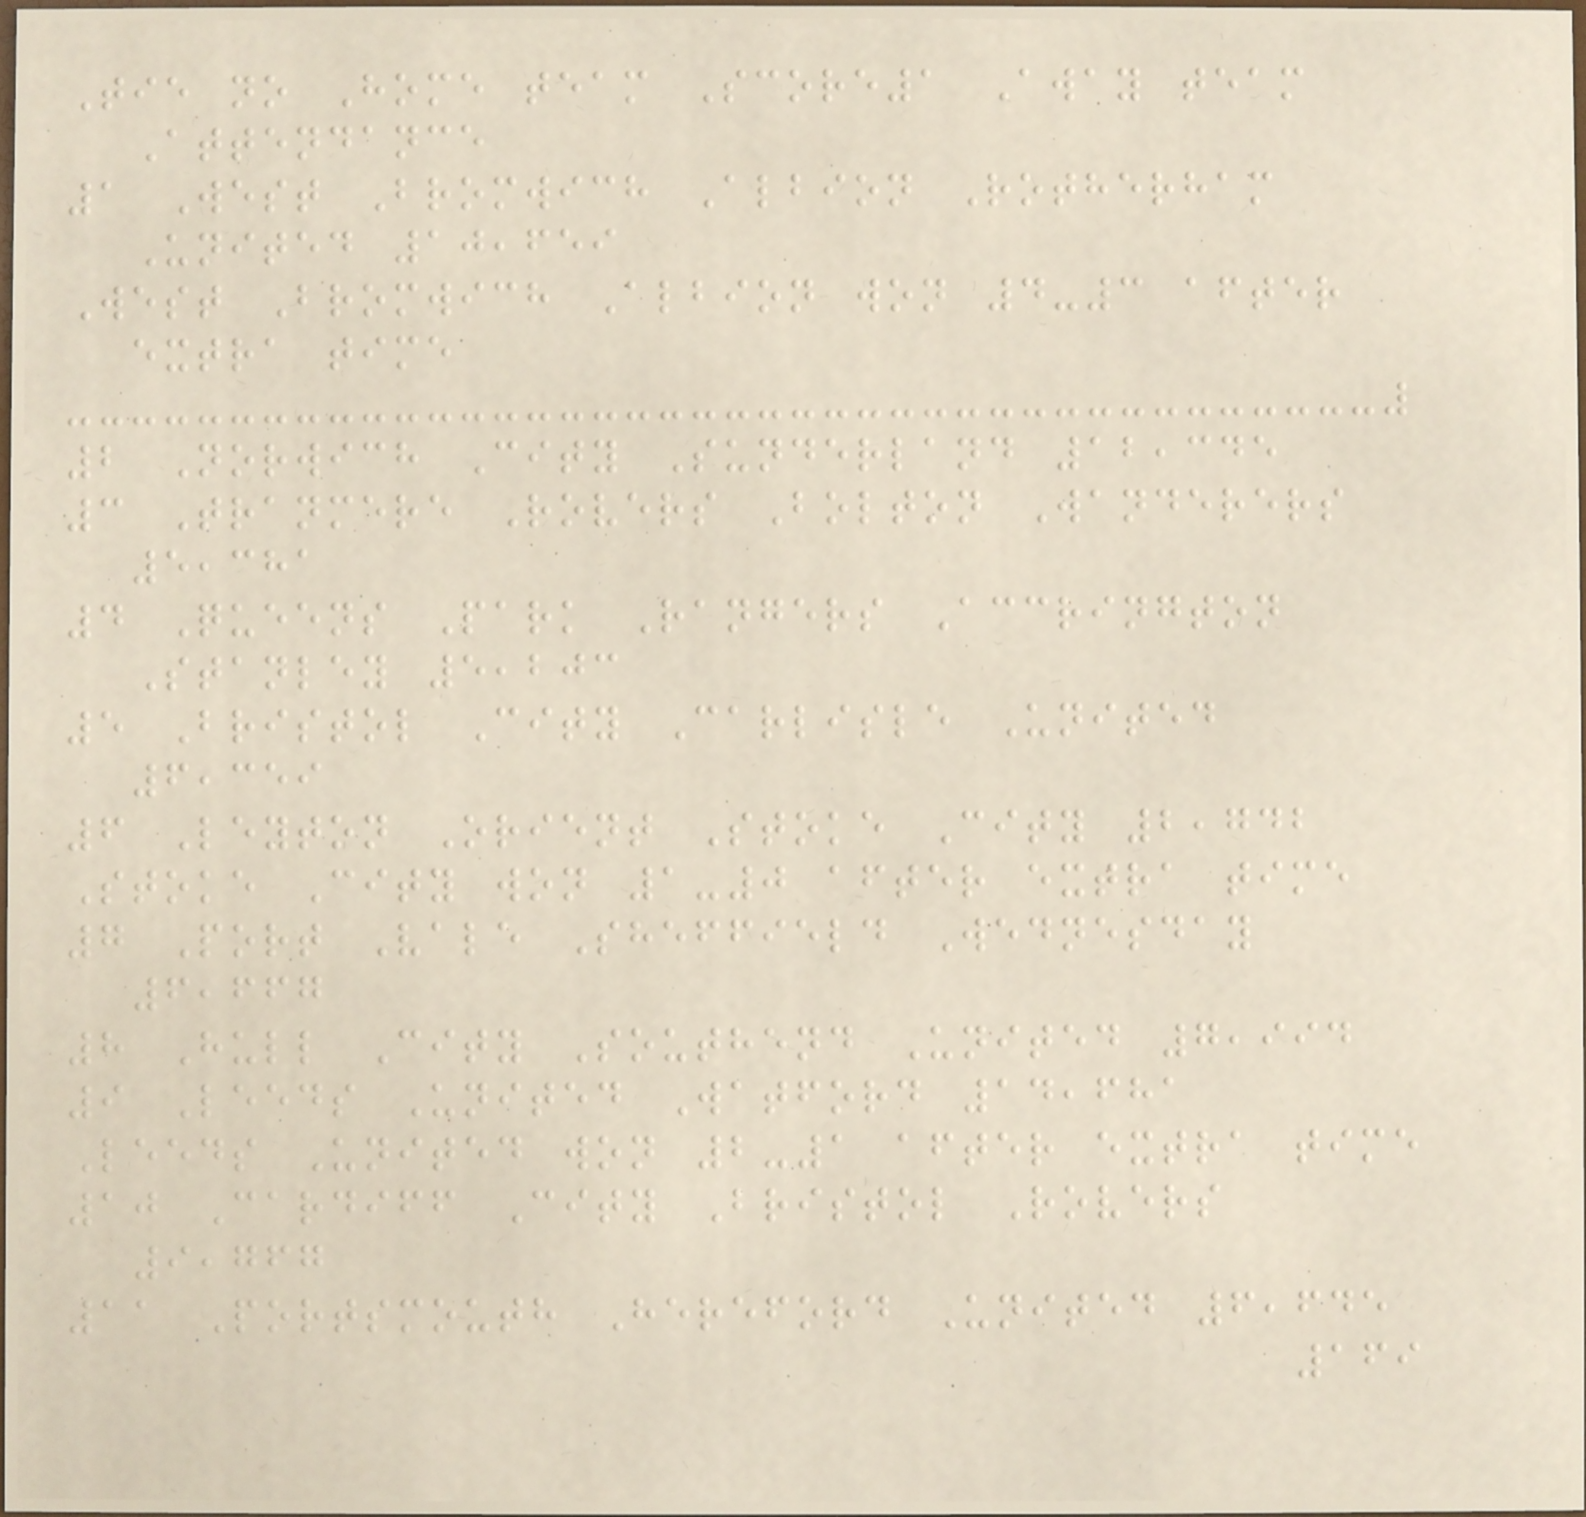Tie no Home team Score1 Away team
Attendance
1 West Bromwich Albion Rotherham
United 10,659
West Bromwich Albion won 4-3 after
extra time
2 Norwich City Sunderland 12,345
3 Tranmere Rovers Bolton Wanderers
5,381
4 Queens Park Rangers Accrington
Stanley 5,203
5 Bristol City Carlisle United
6,359
6 Leyton Orient Stoke City 2,742
Stoke City won 1-0 after extra time
7 Port Vale Sheffield Wednesday
6,667
8 Hull City Southend United 7,994
9 Leeds United Watford 14,681
Leeds United won 2-1 after extra time
10 Cardiff City Bristol Rovers
9,767
11 Portsmouth Hereford United 6,645
169
